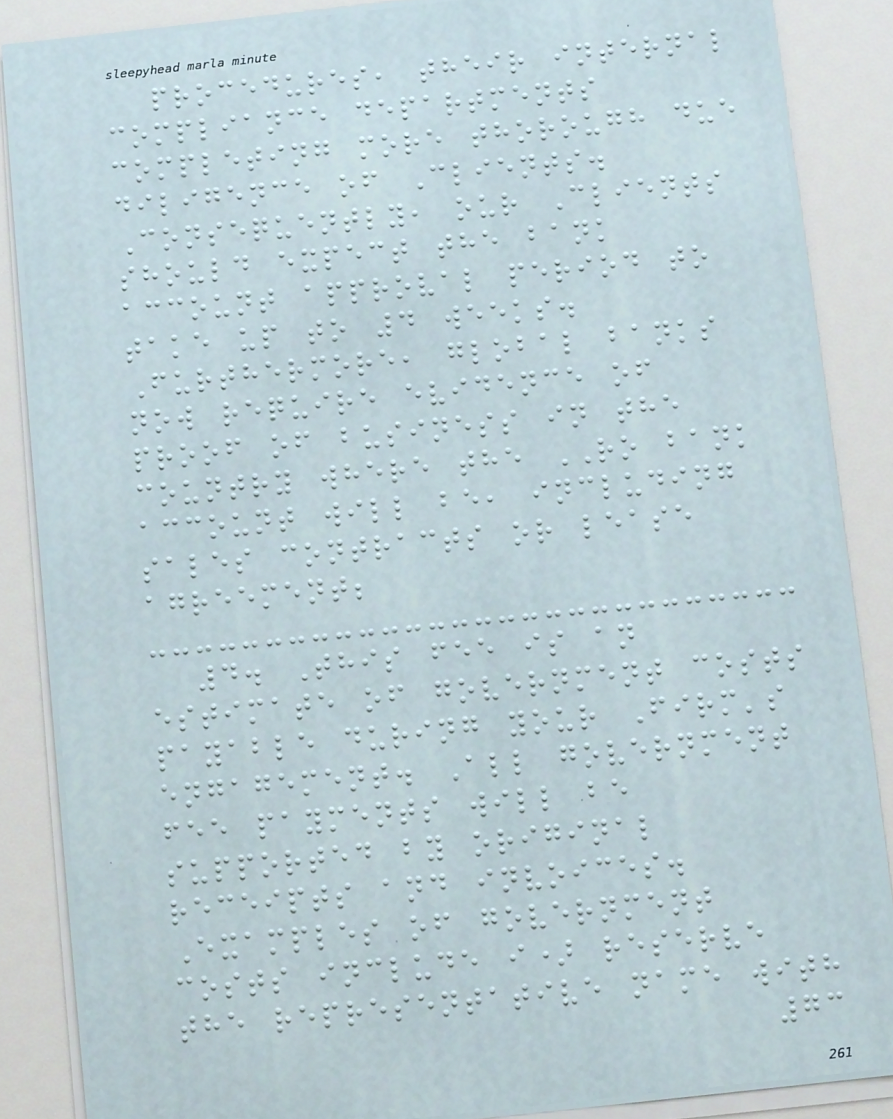procedures, their internal
compliance departments
completing more thorough due
diligence of Clients.
Consequently, our Clients
should expect the bank
account approval period to
take up to 4 weeks.
Furthermore, global banks
now require evidence of
proof of business in the
country where the RO bank
account will be, including
sales contracts or lease
agreement;
4. This fee is an
estimate of government costs
payable during your Firm's
engagement. All government
fee payments will be
supported by original
receipts and invoices.
Examples of government
costs include i) reserve
the representative name with
73
